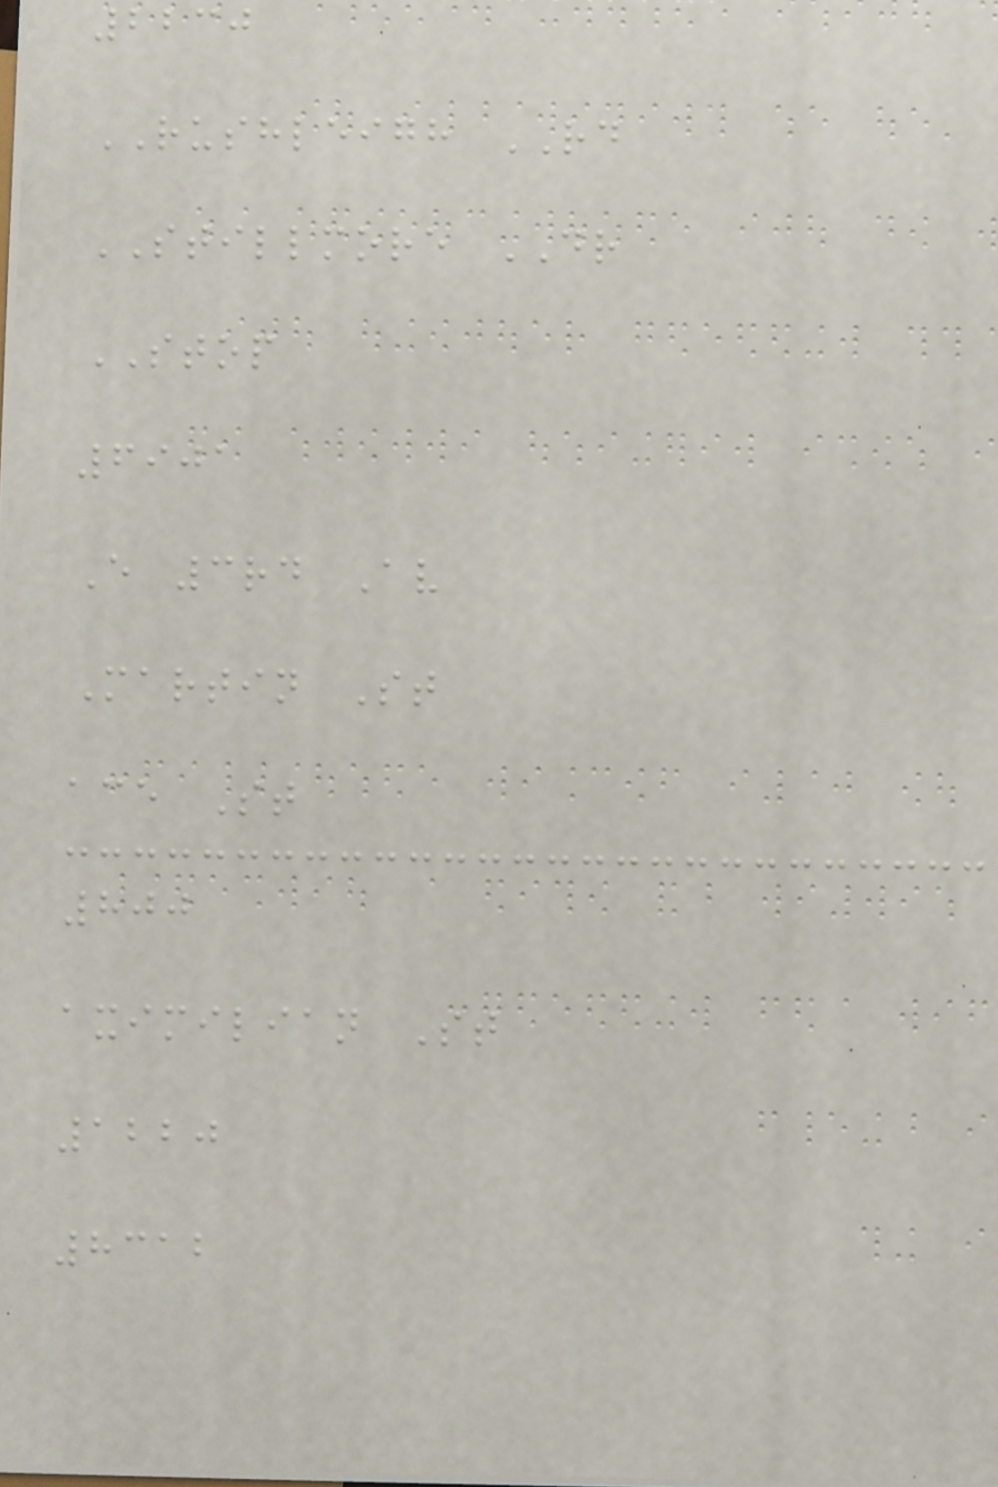2230
RUSHLEIGH RD
STILLMORE DR
STOP
6901
E 3rd Av
Martin St
ace St
800
aximilian St
1220
8312
